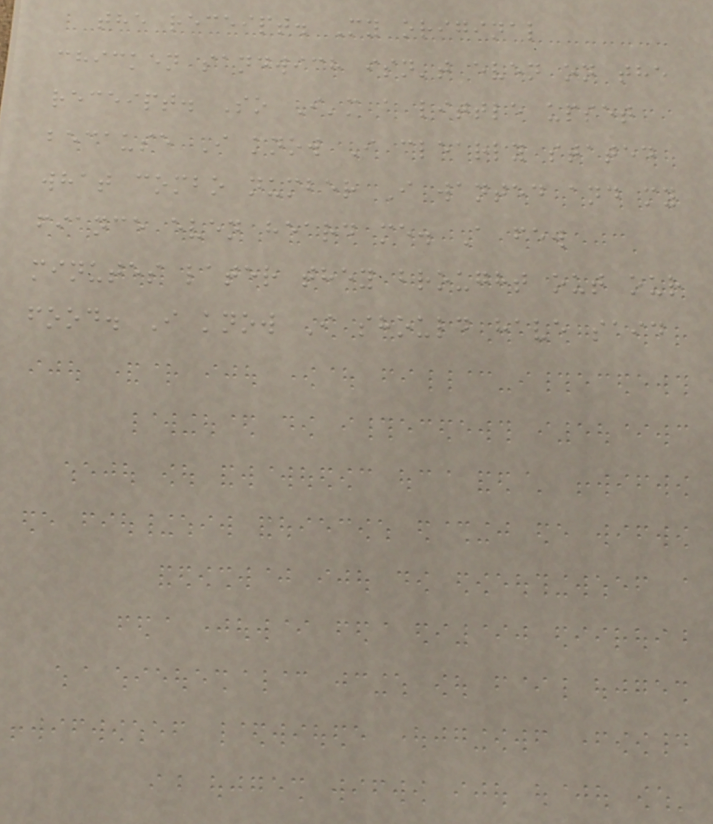the receipt. My original
chicken sandwich isn't even on the
receipt. So I'm a little upset
because I know I clearly stated
what combo number I wanted and my
fiance even heard me. A few
minutes later they brought out our
food. I know I should have said
